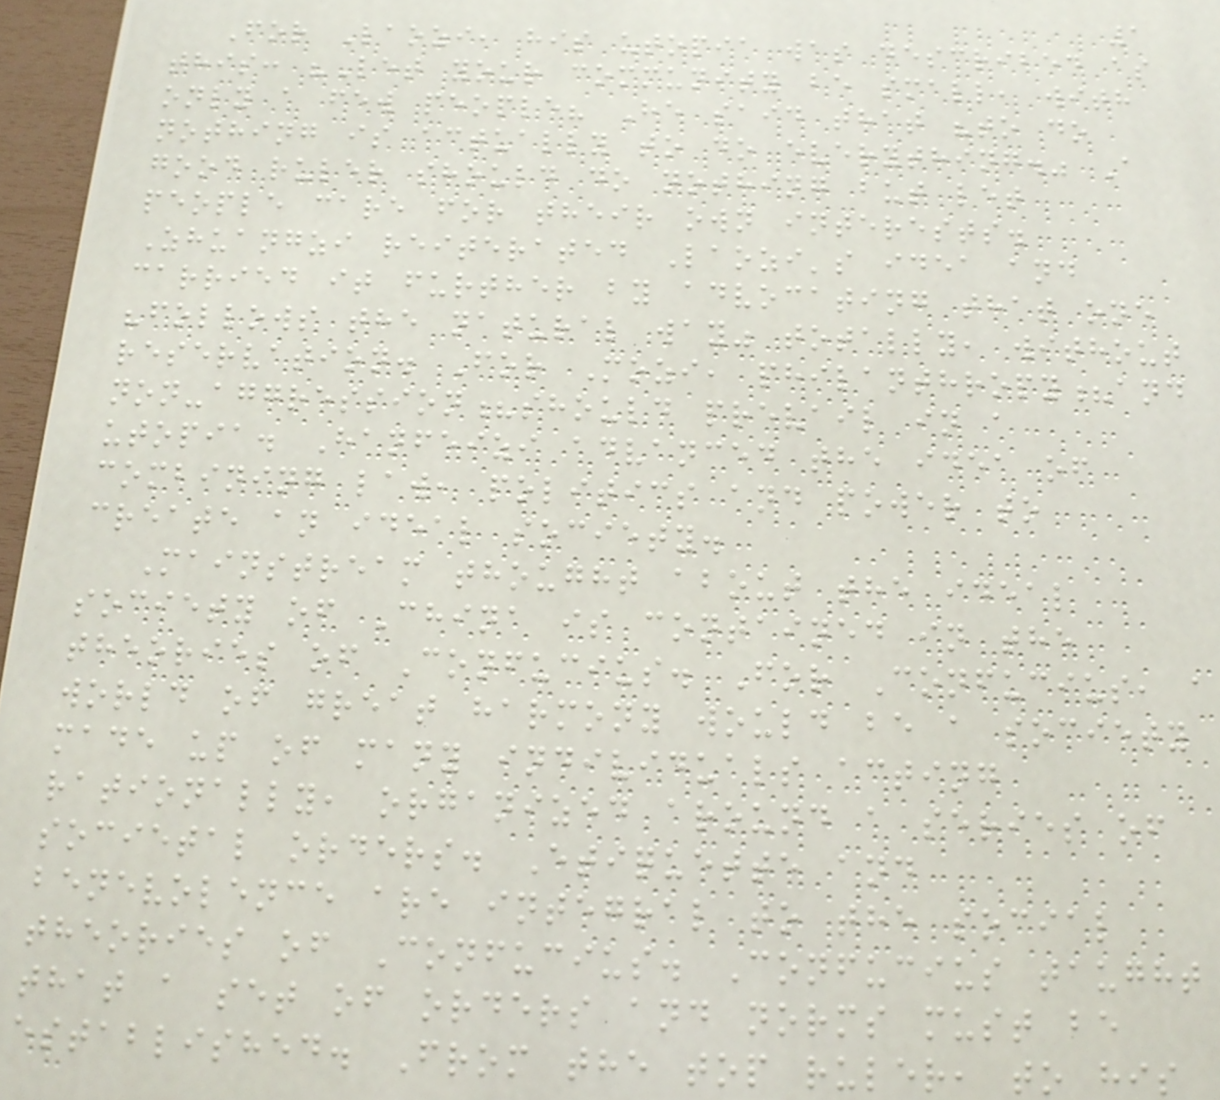1
For Laozi, his utopia was described as
this: "Let your community be small, with
only a few people? He said that "to do
nothing is actually to do everything." A
good ruler should do nothing but let
people care for their own interests.
Zhuangzi reiterated Laozi's idea and
carried it further by advocating that one
"follows the natural way" totally, without
reservation. For Mozi, philanthropy?and
non-aggression?should prevail in a
utopia. Hanfeizi advanced the idea of
combining law, politics and power to
create an ideal society.
Mainstream thought about the ideal
society of China is contained in the
theories of Confucius. For Confucius, a
world of great harmony would be a society
made up of many individuals acting
rationally, organized around a series of
societal orders. Etiquette and
benevolence are integral to the social
theories of Confucius. Confucius taught
that a set of orders and norms must be
established. From the top ruler, to his
